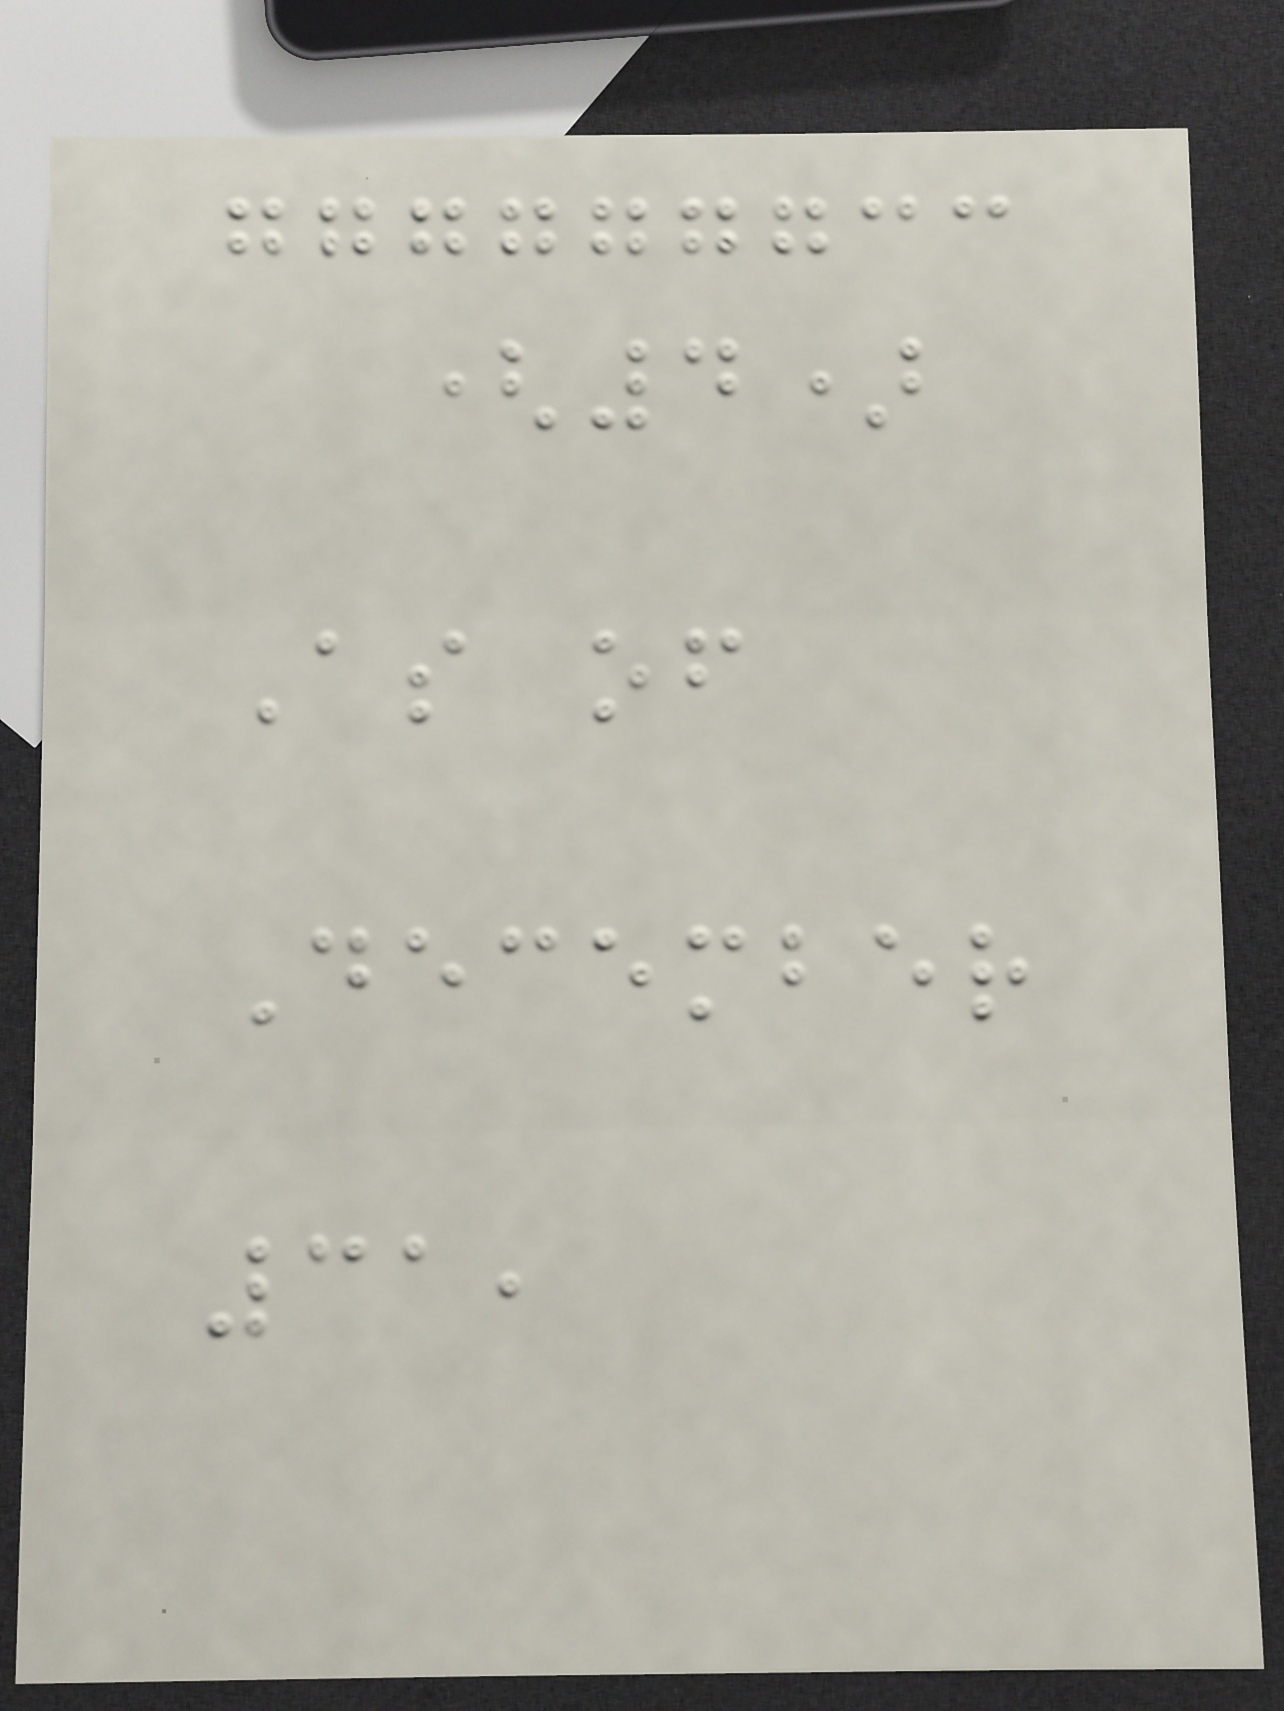(4)
As of
December
31,
